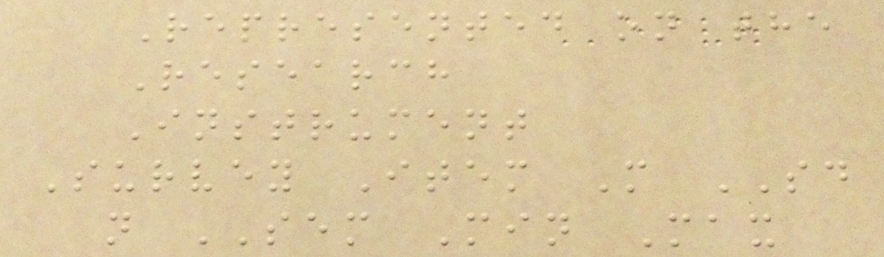Represented on the
Research
Instrument
Survey Item M SD
n SEM Min Max
